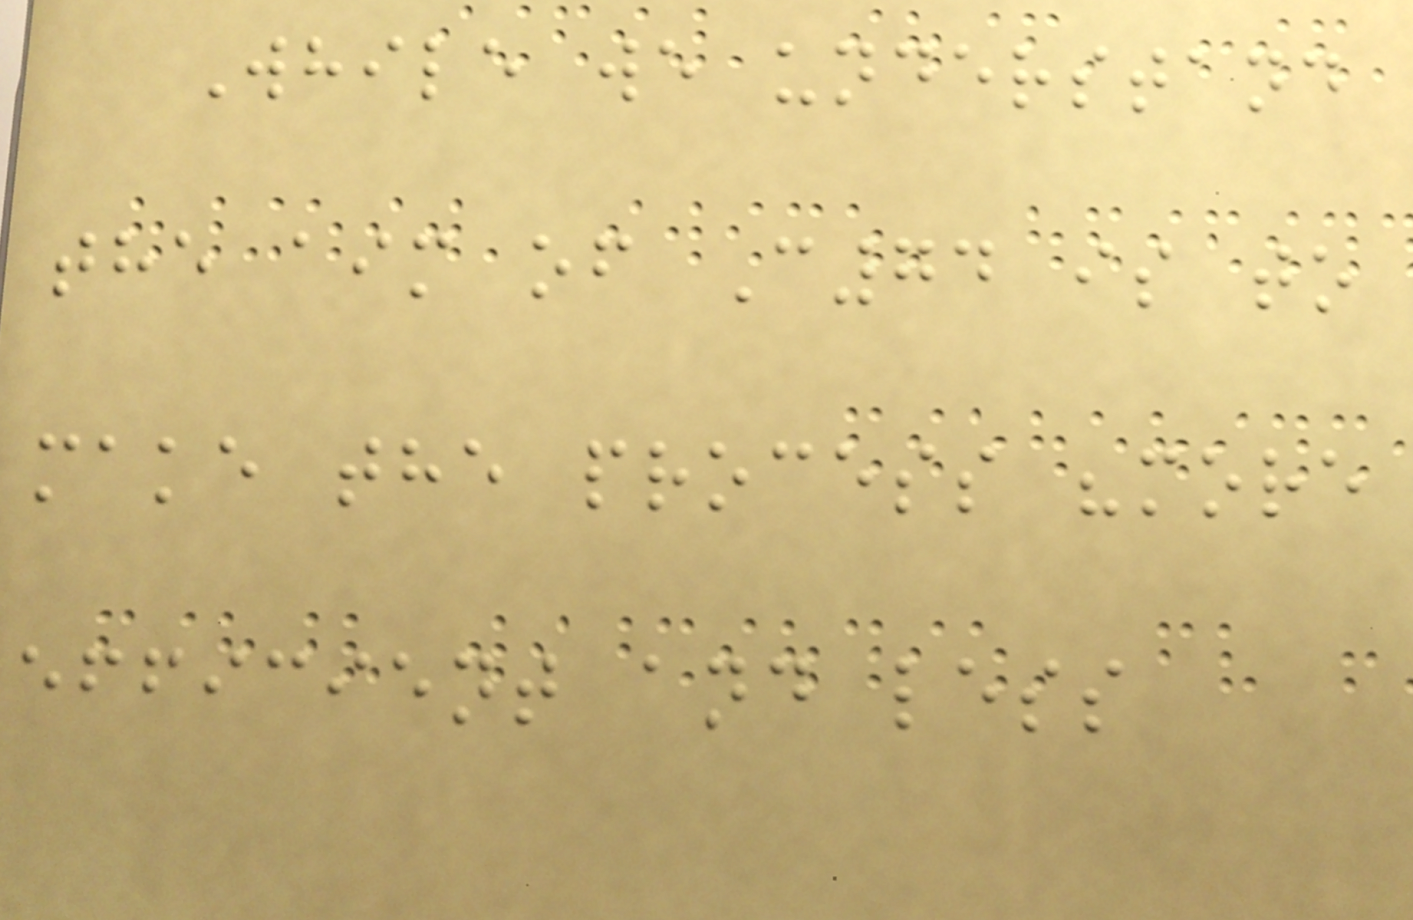While we understand
the aim of C74 is to
make the process "more
efficient and less
